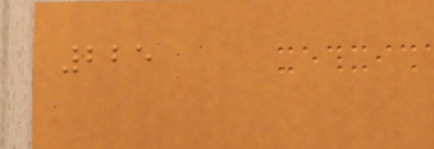225
